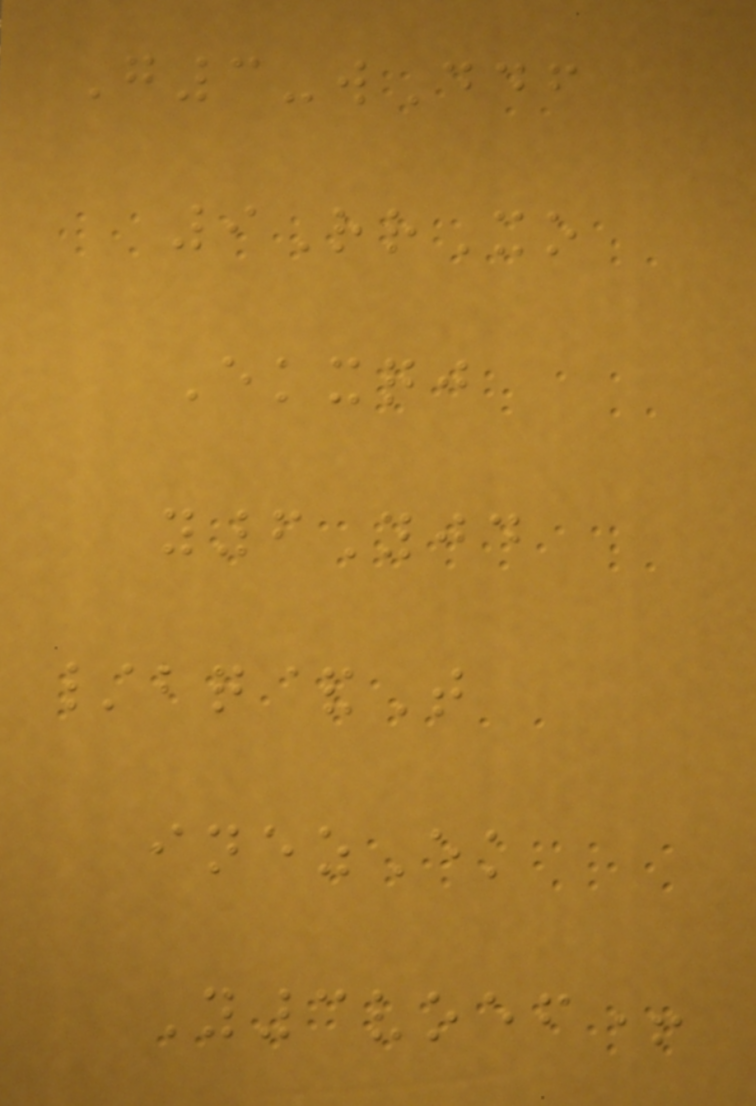G3-wDdf
9RrXo
Ekxqj
y6Yjd
/bq&T
inezEk
Y3voef+
